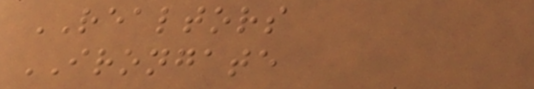REALTORS
IRONGATE
